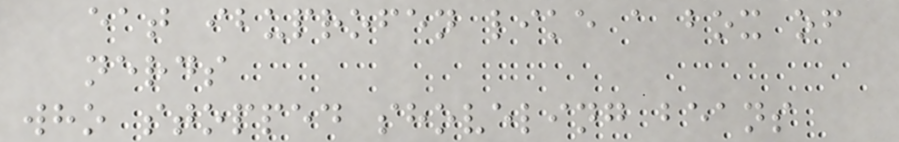eat ibuprofen like a box of
nerds
who stopped shoveling beans
